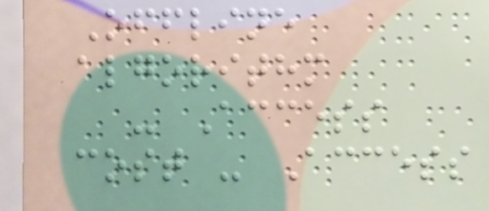Offline
algorithm
- Access
cost - Access
